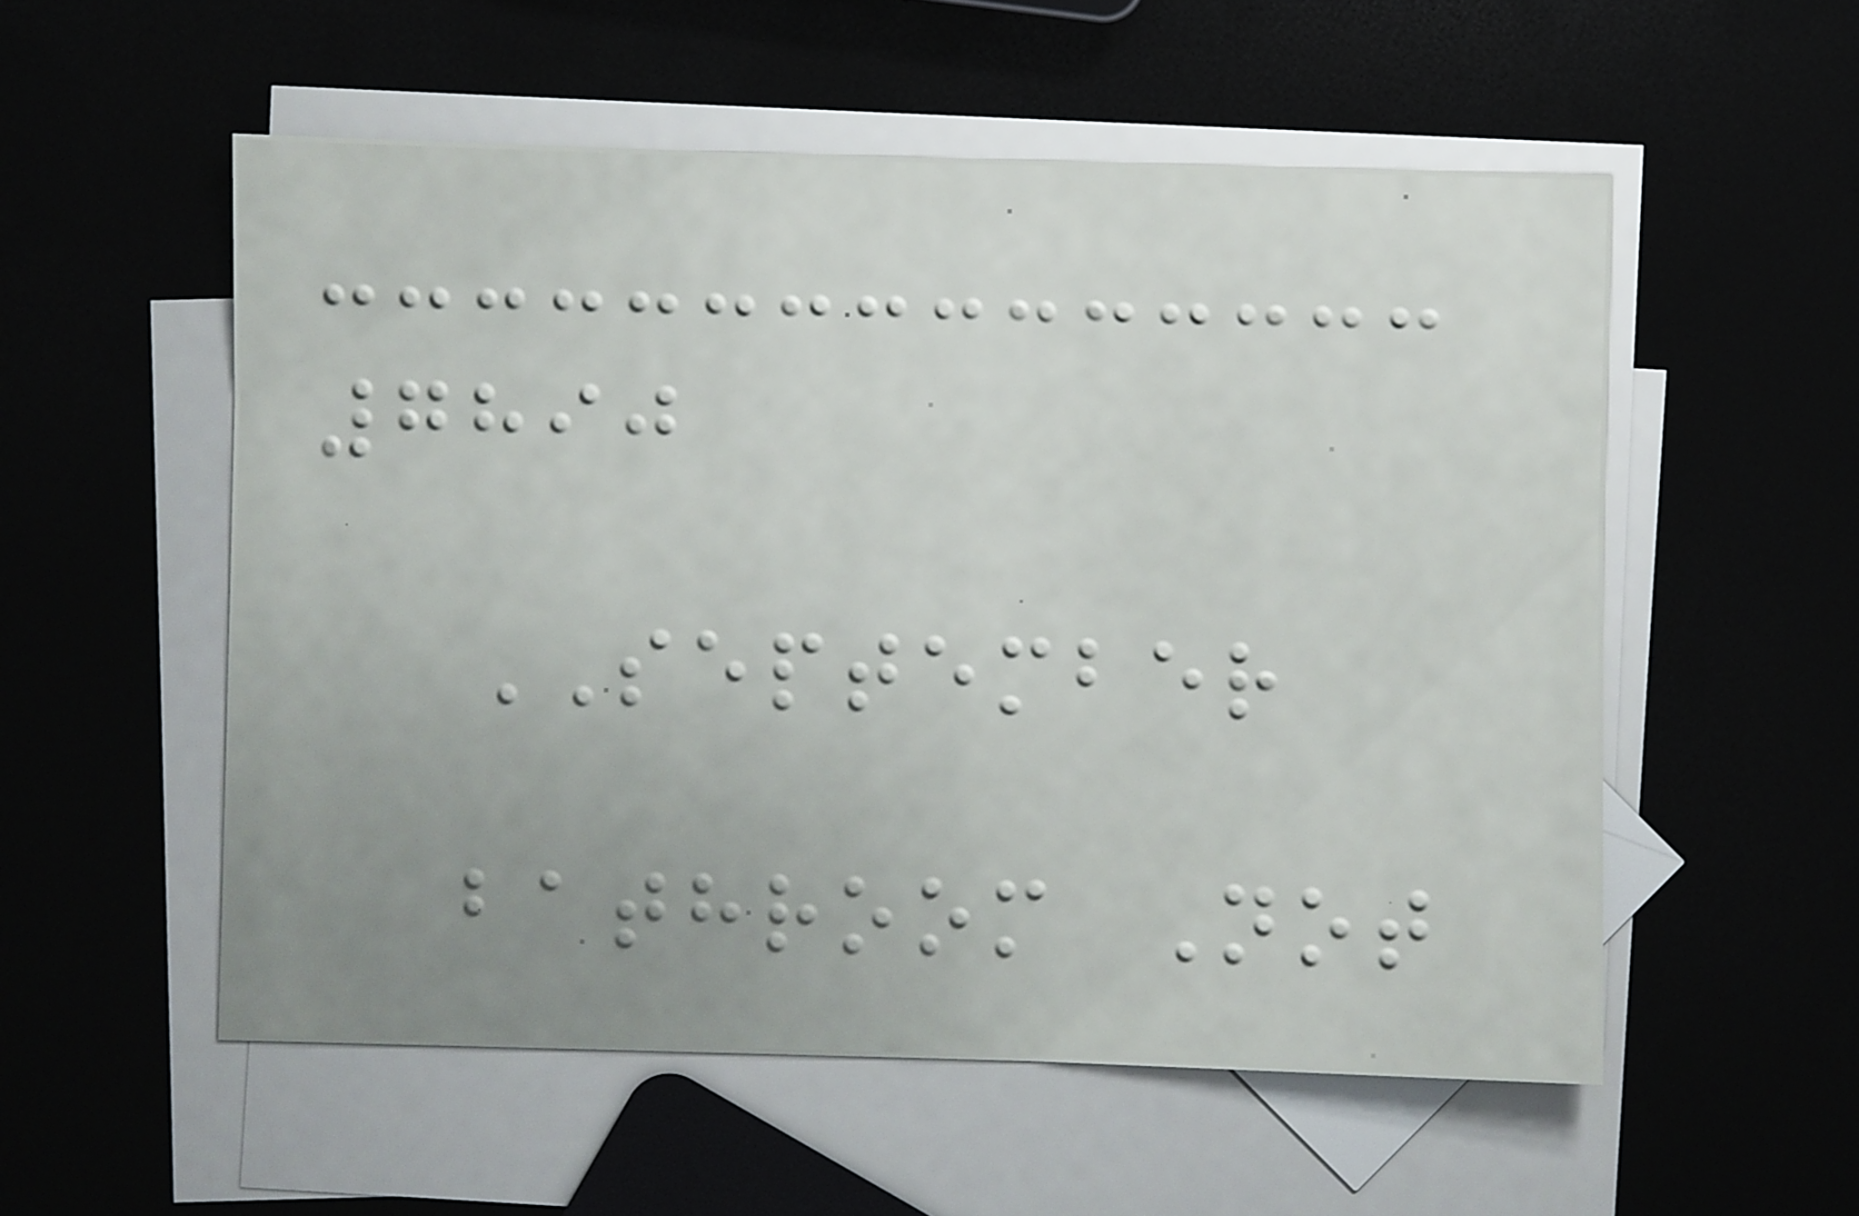7890
SEPTEMBER
bathroom Not
